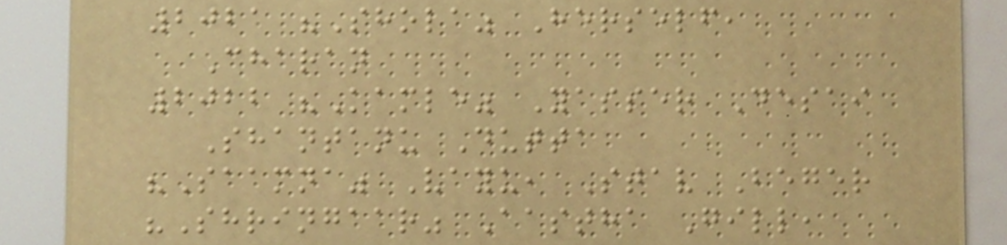2021 "Shola" Herself,
Charan
2022 "Kamle" Yasser Desai
Shantanu Dutta
"Saamna" Vayu, Stav Beger
"Shringaar" Aastha Gill,
